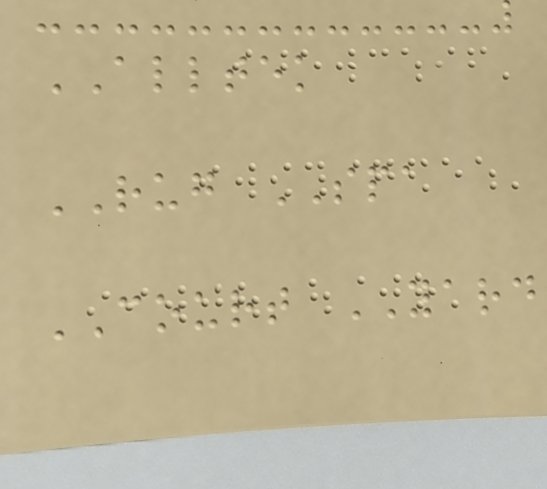ALLTEK
RUG SPA
COURT YARD
